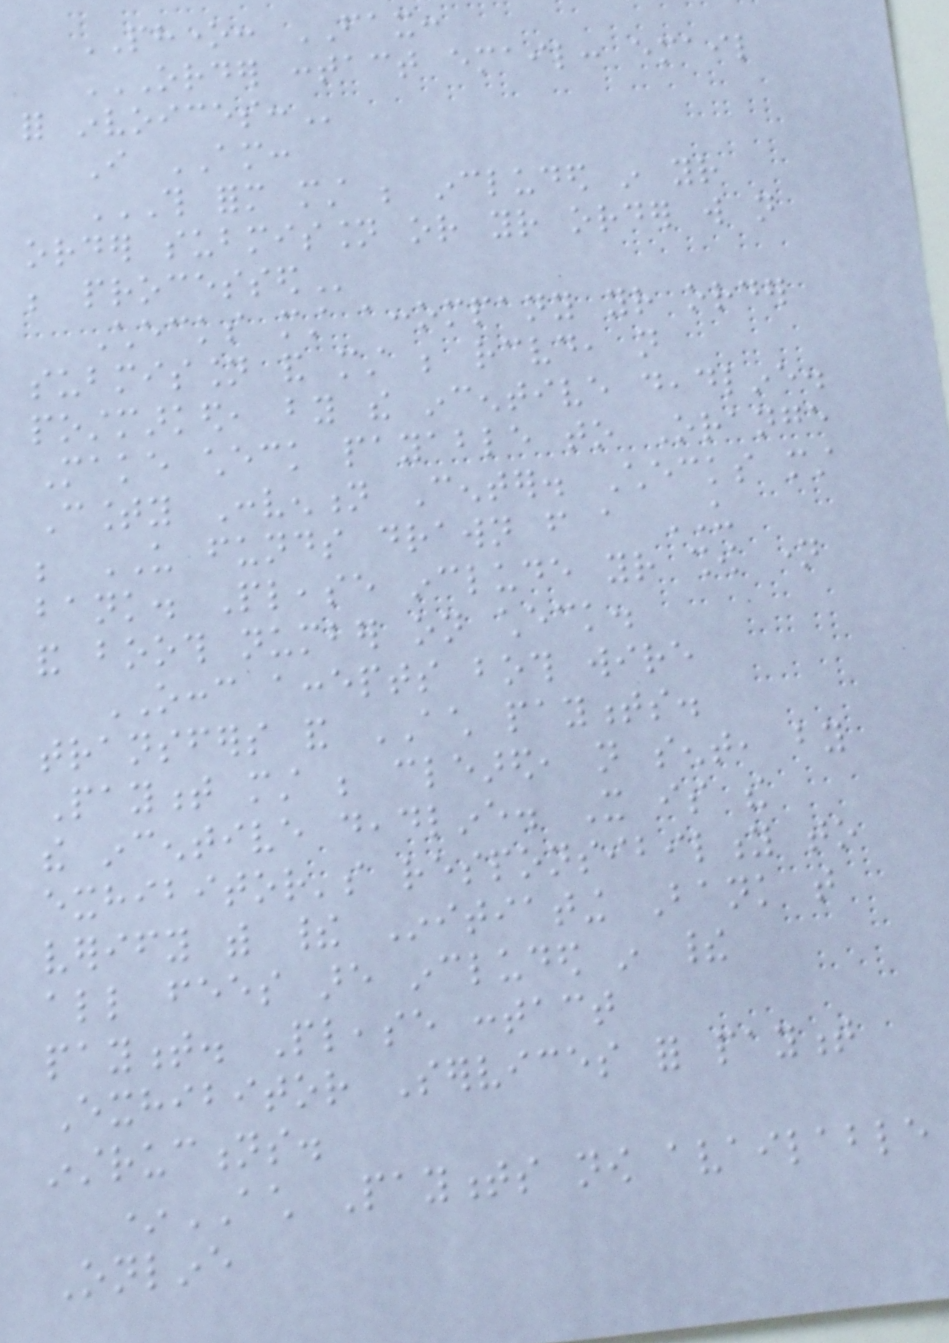PHONE: FAX:
ORDER CONTACT EMAIL: EMAIL
FOR INVOICES:
I AM:
THIS FORM MUST BE INCLUDED IN YOUR
ORDER SUBMISSION OR YOUR ORDER WILL NOT
BE PROCESSED
Checks must accompany your order
submission and must be received, not
postmarked, by the incentive deadline.
Make check payable to Orange
County Convention Center. Checks must
be US funds drawn from a US
bank. Please include your show name
and booth number on check.
OCCC accepts both wire
transfers and ACH payments.
Payment must be cleared, not sent, by
the incentive deadline. It is the
exhibitor's responsibility to
verify with their Initiating Bank that
all fees are included in their
payment. Please contact
Exhibitor Services for payment
instructions.
*ACH Payments now available
Online
